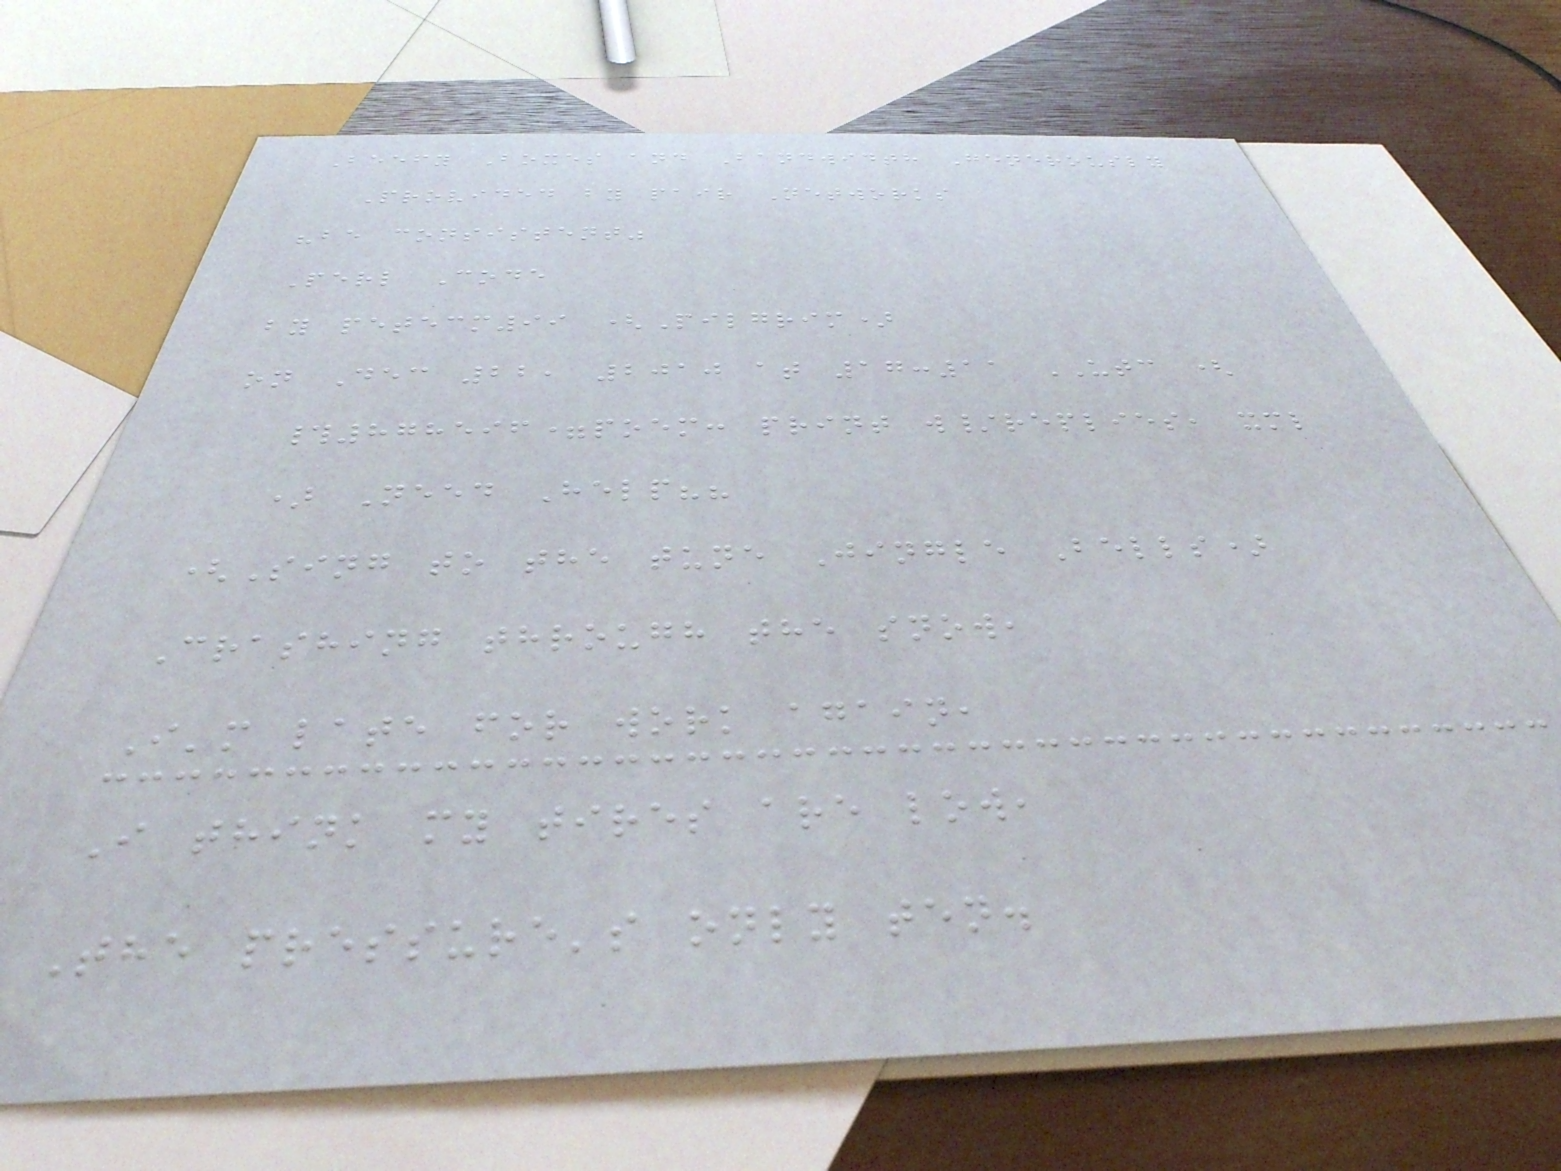Beefy Boxes and Bandwidth Generously
Provided by pair Networks
"be consistent"
Perl Code
by petecm99 (Pilgrim)
on Dec 22, 2010 at 17:11 UTC (
#878596=poem: print w/replies, xml
) Need Help??
(Sing to the tune Jingle Bells)
Crashing through the snow,
I'm late for work again,
I think my tires are low,
The pressure's only ten.
